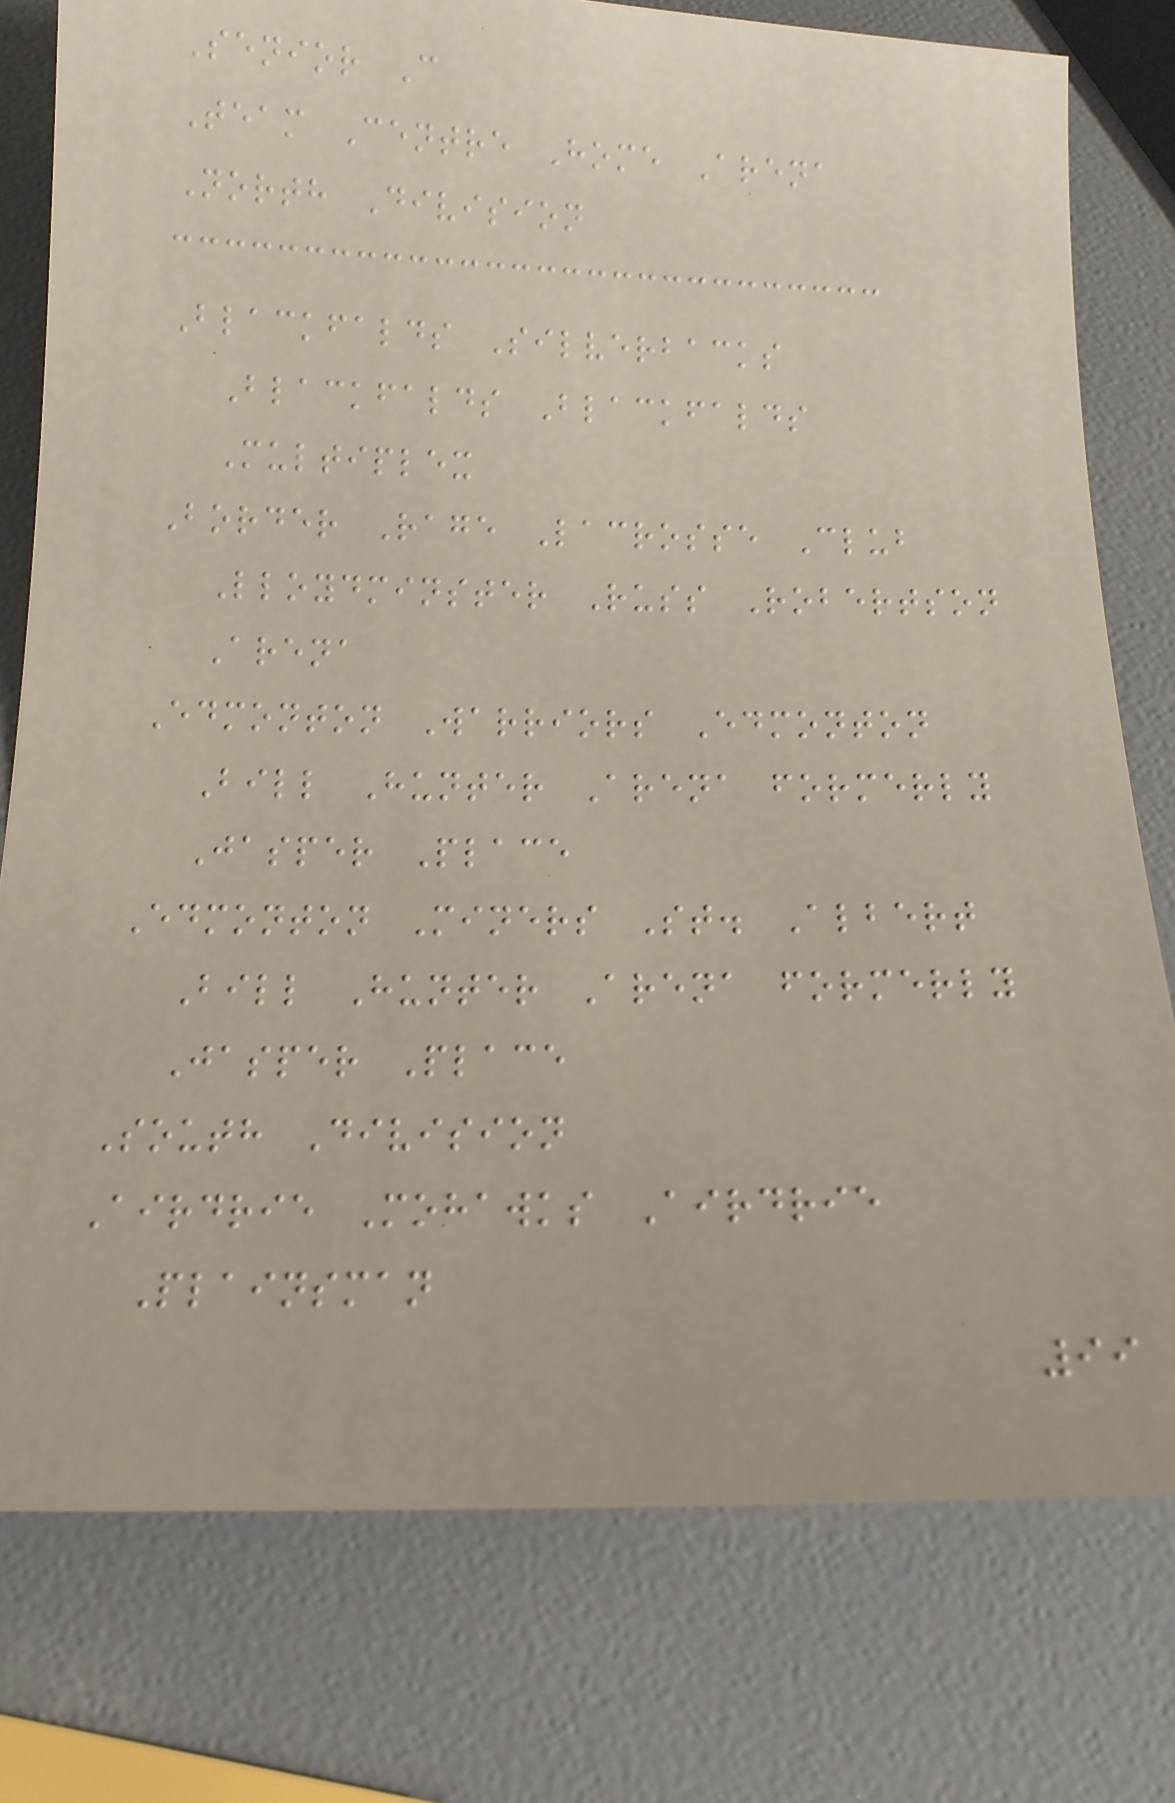Senior C
Team Centre Home Arena
North Division
Blackfalds Silverbacks
Blackfalds Blackfalds
Multiplex
Border Rage Lacrosse Club
Lloydminster Russ Robertson
Arena
Edmonton Warriors Edmonton
Bill Hunter Arena formerly
Jasper Place
Edmonton Miners St. Albert
Bill Hunter Arena formerly
Jasper Place
South Division
Airdrie Mohawks Airdrie
Plainsman
99
